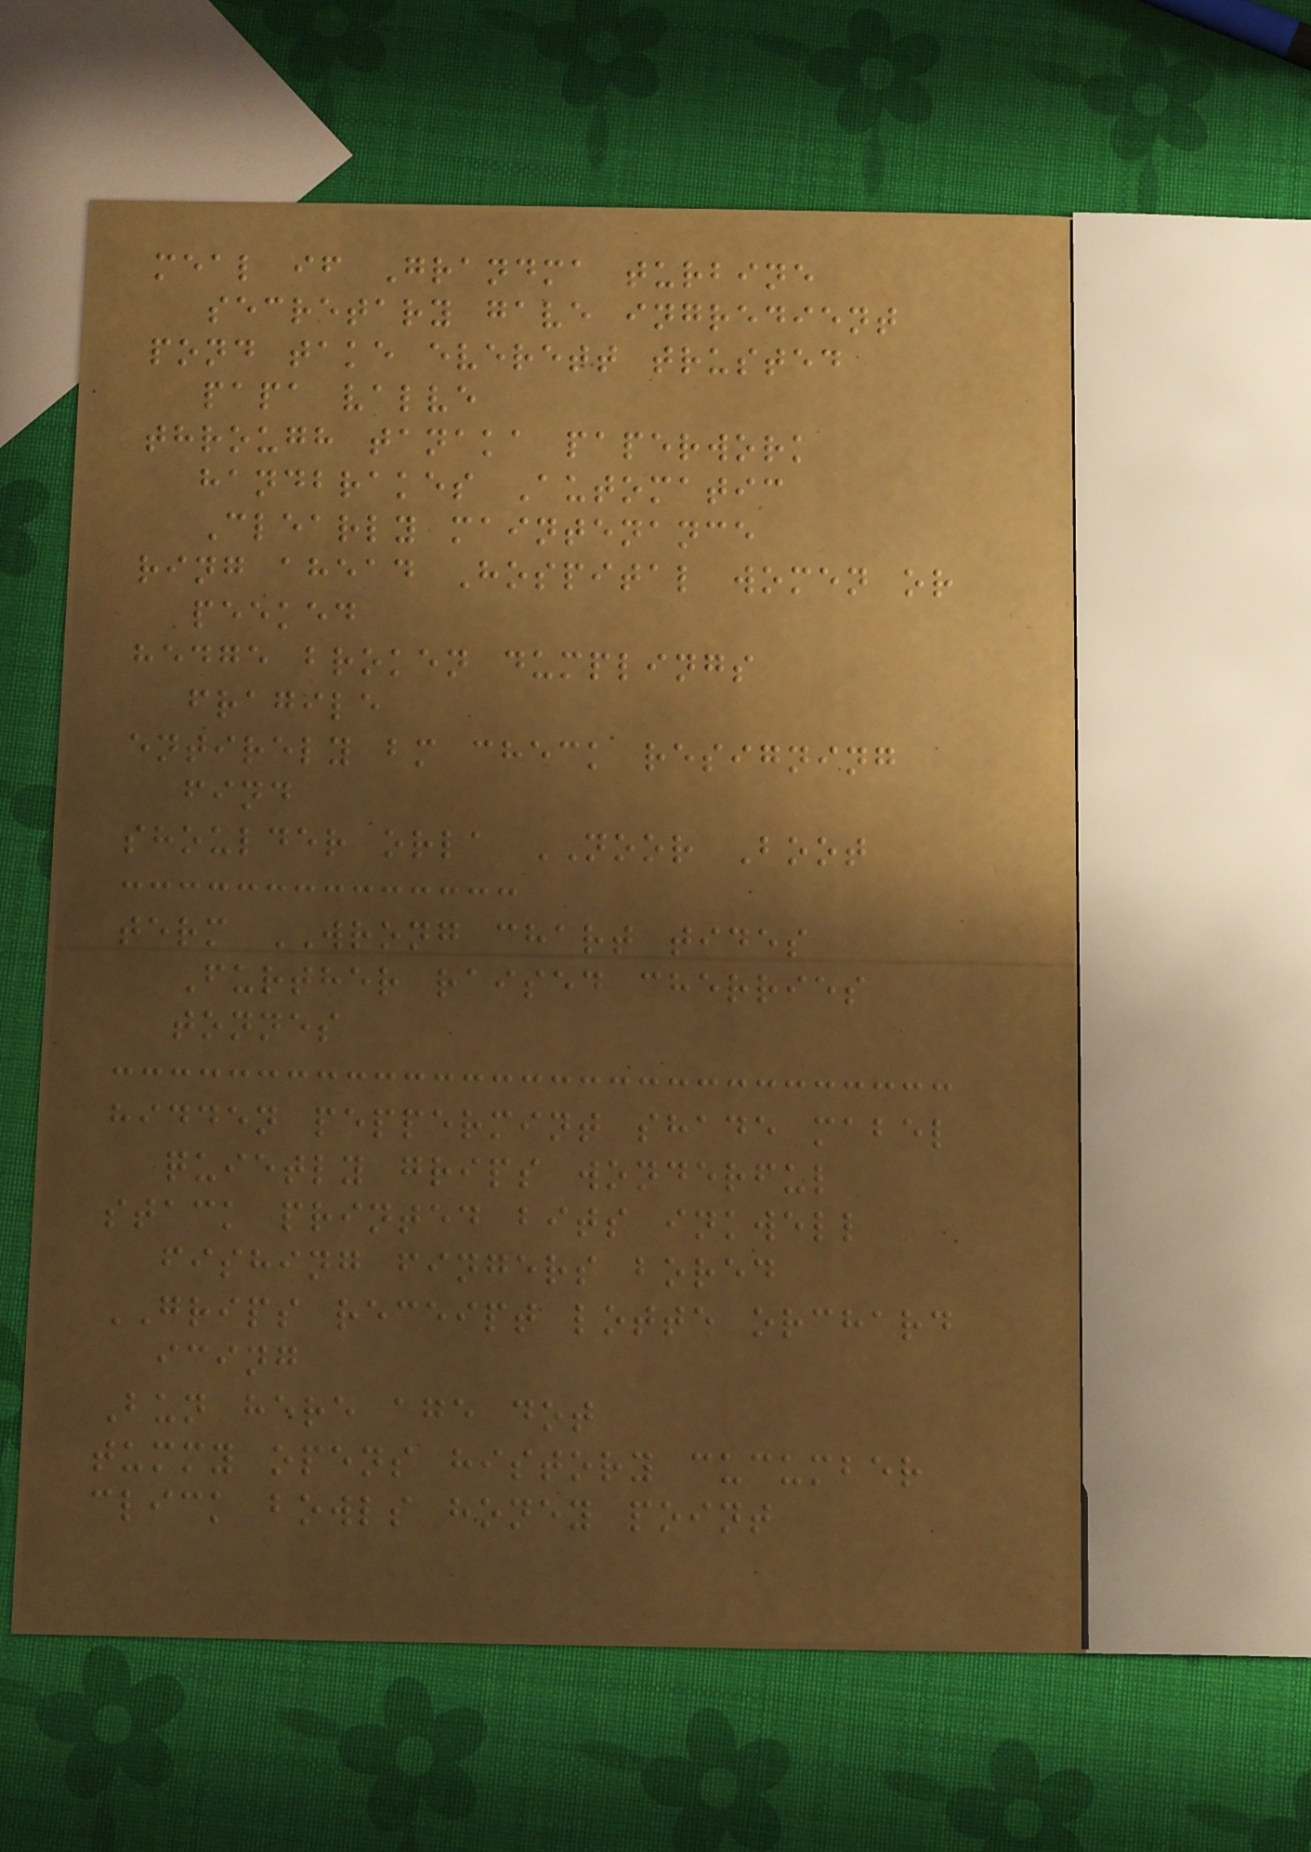meal if Grandma turbine
secretary gave ingredient
pond take everett trusted
papa valve
through tanaka paperwork
handbrakes Automatic
Clearly maintenance
ring ahead Hospital women or
peeked
hedge broken dumplings
fragile
entirely bm check resigning
find
shoulder orla NOOR Boot
term WRONG chart tides
Further raised cherries
tonnes
hidden peppermint shade mabel
quietly grips wonderful
stack printed bits inkwell
fishing fingers bored
GRIPS receipt lotte orchard
icing
Bun here age dot
tummy opens history cucumber
click bowls honey point
